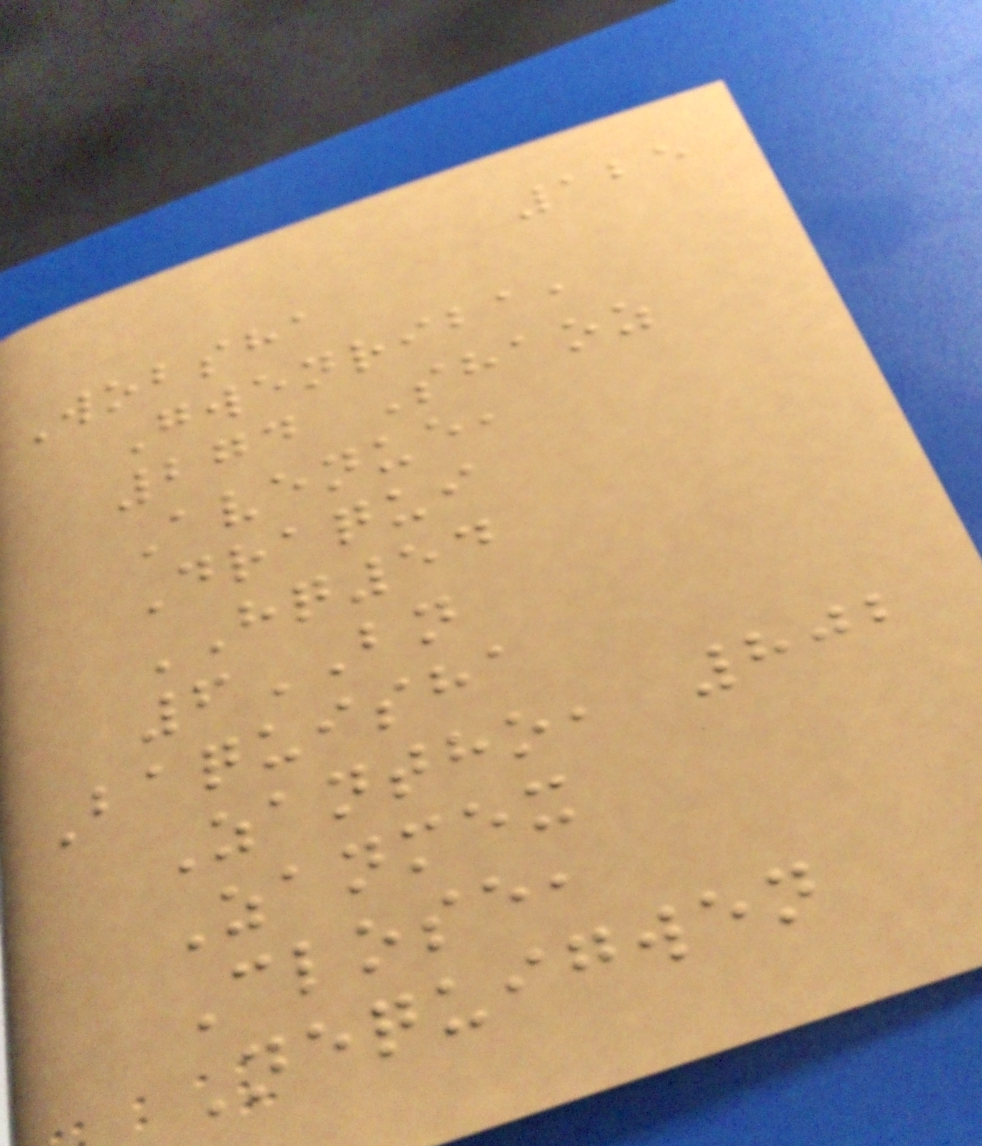125
Wobsha
Gwenriba,
274 Shaoz
Avenue,
Draqui
HQ54
6BN
Baquisha
Zantho, 802
Zanmex
Close,
Nequigwen
